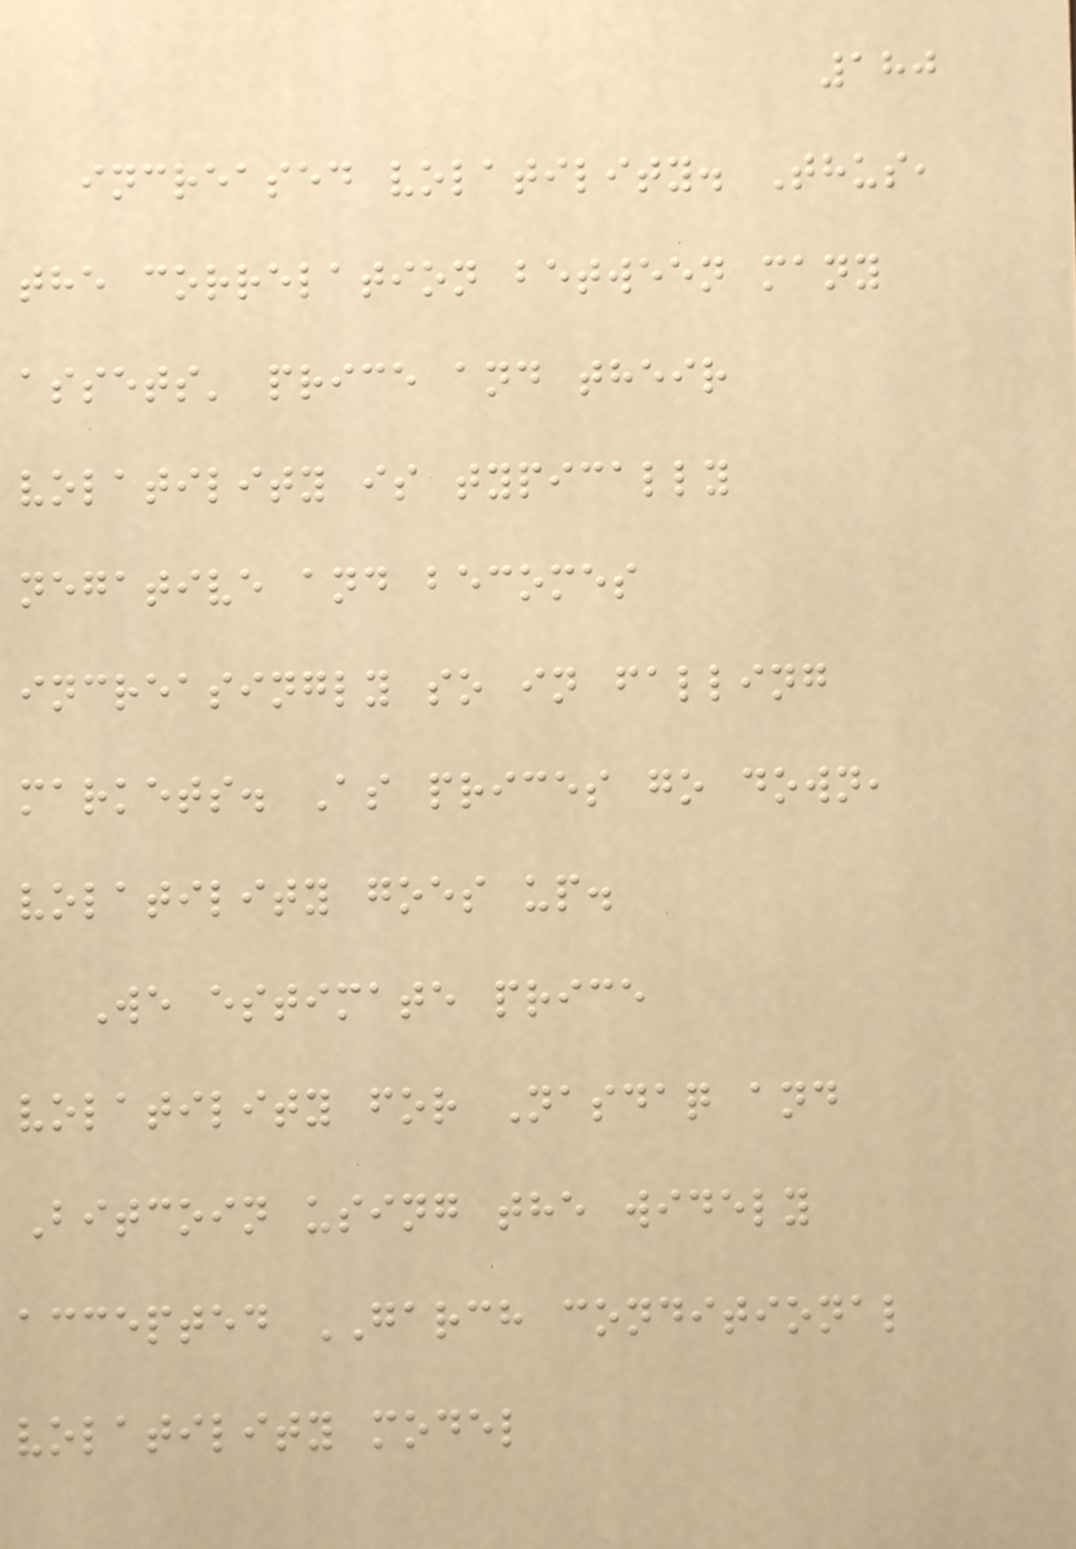180
increased volatility. Thus,
the correlation between many
assets' price and their
volatility is typically
negative and becomes
increasingly so in falling
markets. As prices go down,
volatility goes up.
We estimate price
volatility for Nasdaq and
Bitcoin using the widely
accepted GARCH conditional
volatility model
